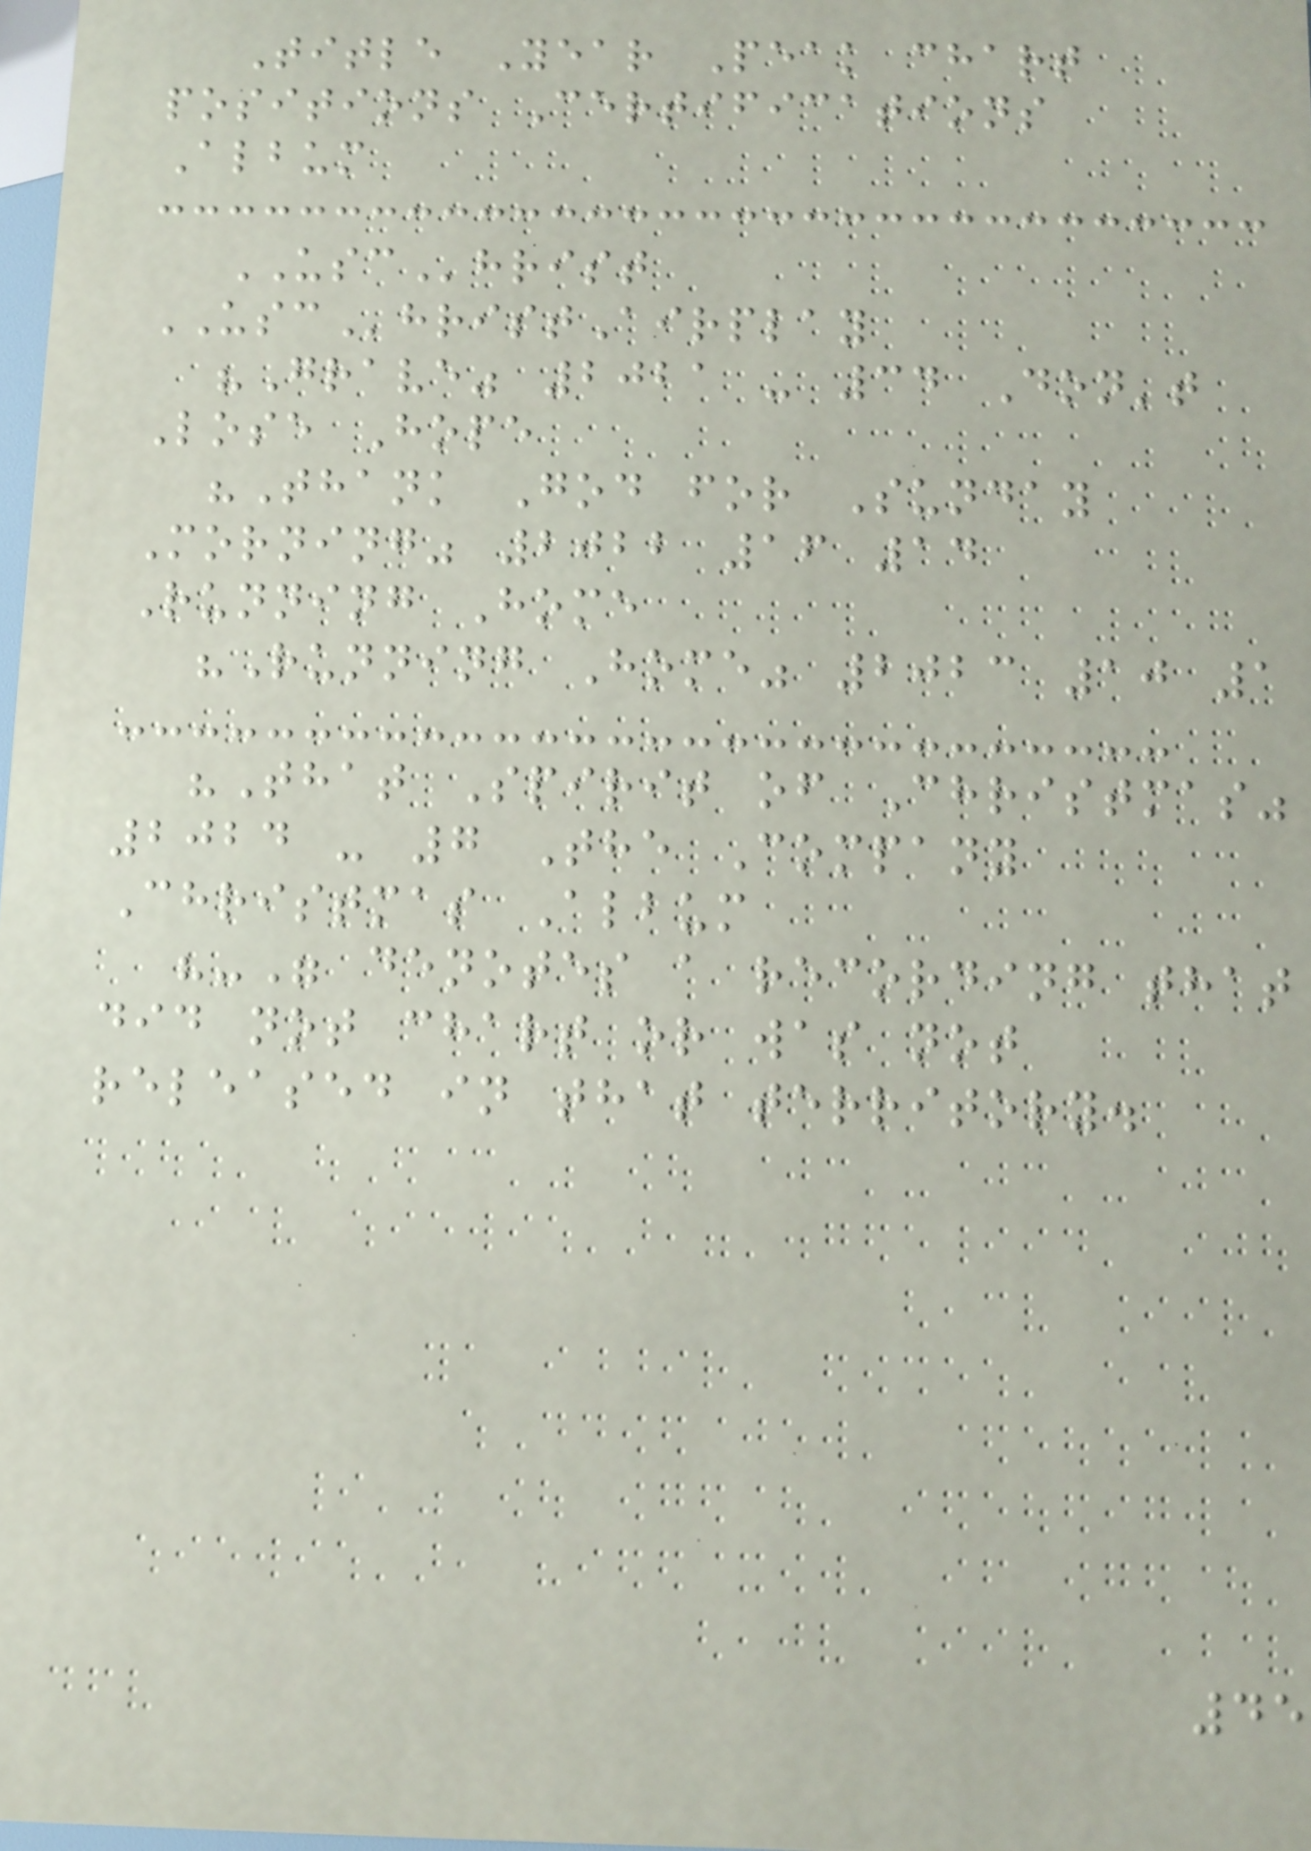Title Year Peak chart
positions Certifications
Album
USChrist
USChristAirplay
"Grave" 2021 - 34 Don't
Lose Hope
"Thank God for Sunday
Morning" 2022 16 14
Running Home
"Running Home" 2023 10 1
"That Spirit of Christmas"
2024 - 7 The Company
Christmas Album
"-" denotes a recording that
did not chart or was not
released in that territory.
45
